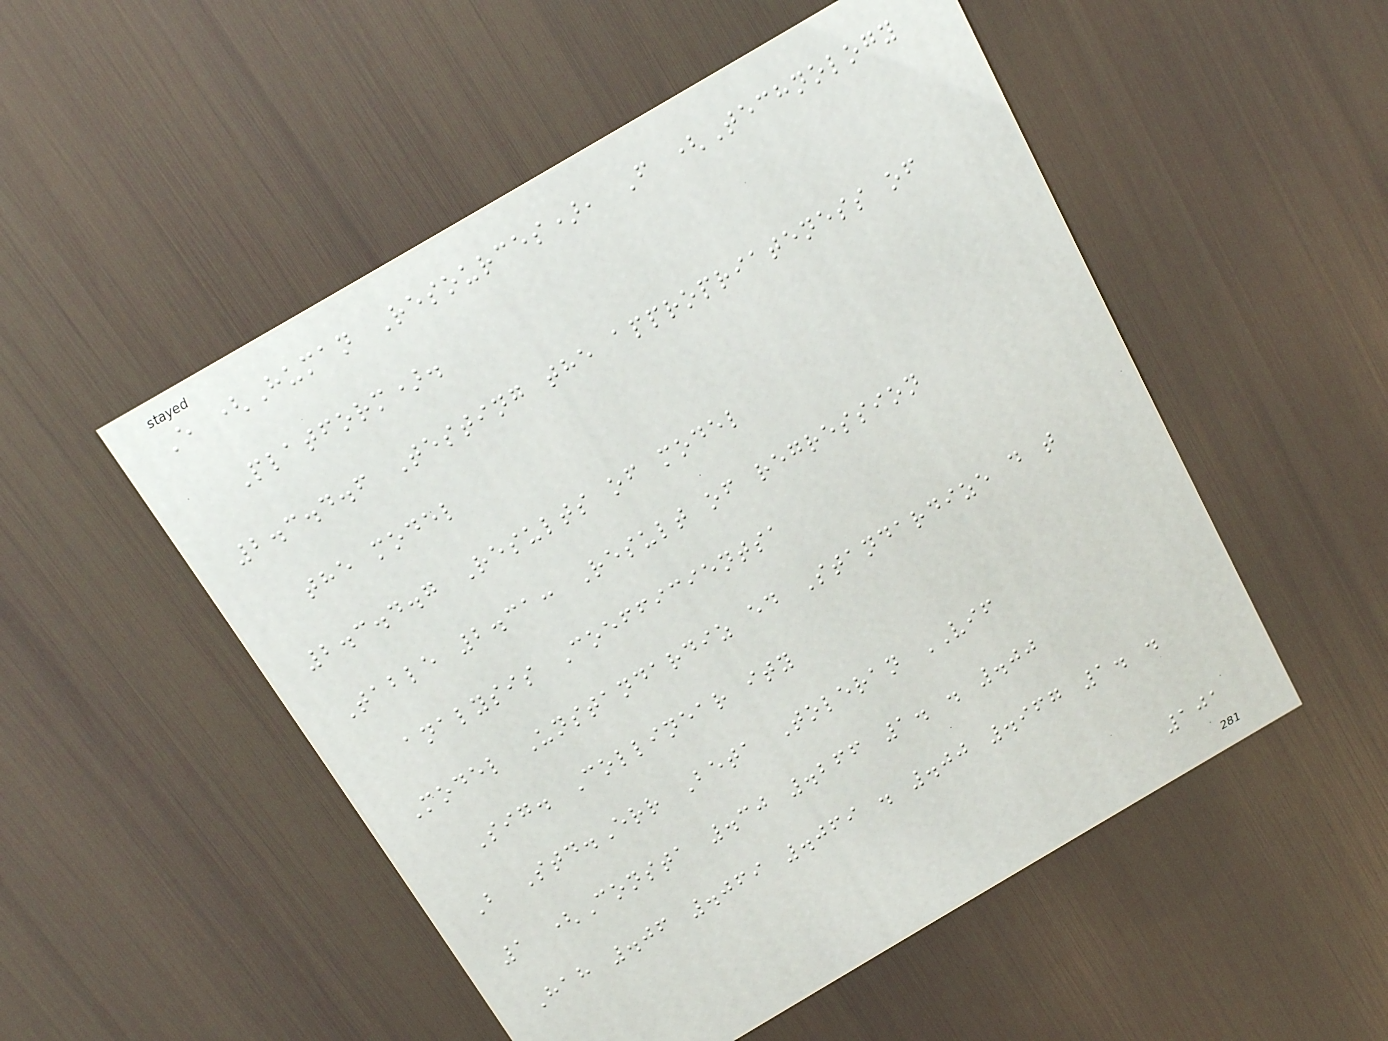E (Human Resources), F (Technology
Platform).
2.3.4.6 Testing the appropriateness of
the model
2.3.4.7 Results of model
Table 2.31: Result of regression
analysis Coefficientsa
Model Unstandardiz ed Standardize d t
Sig. Collinear ity
B Std.Err Beta Toleran VIF
1 (Consta .30 .266 1. . .00
Hah .06 .069 .069 . .00 .967 1. .
101
